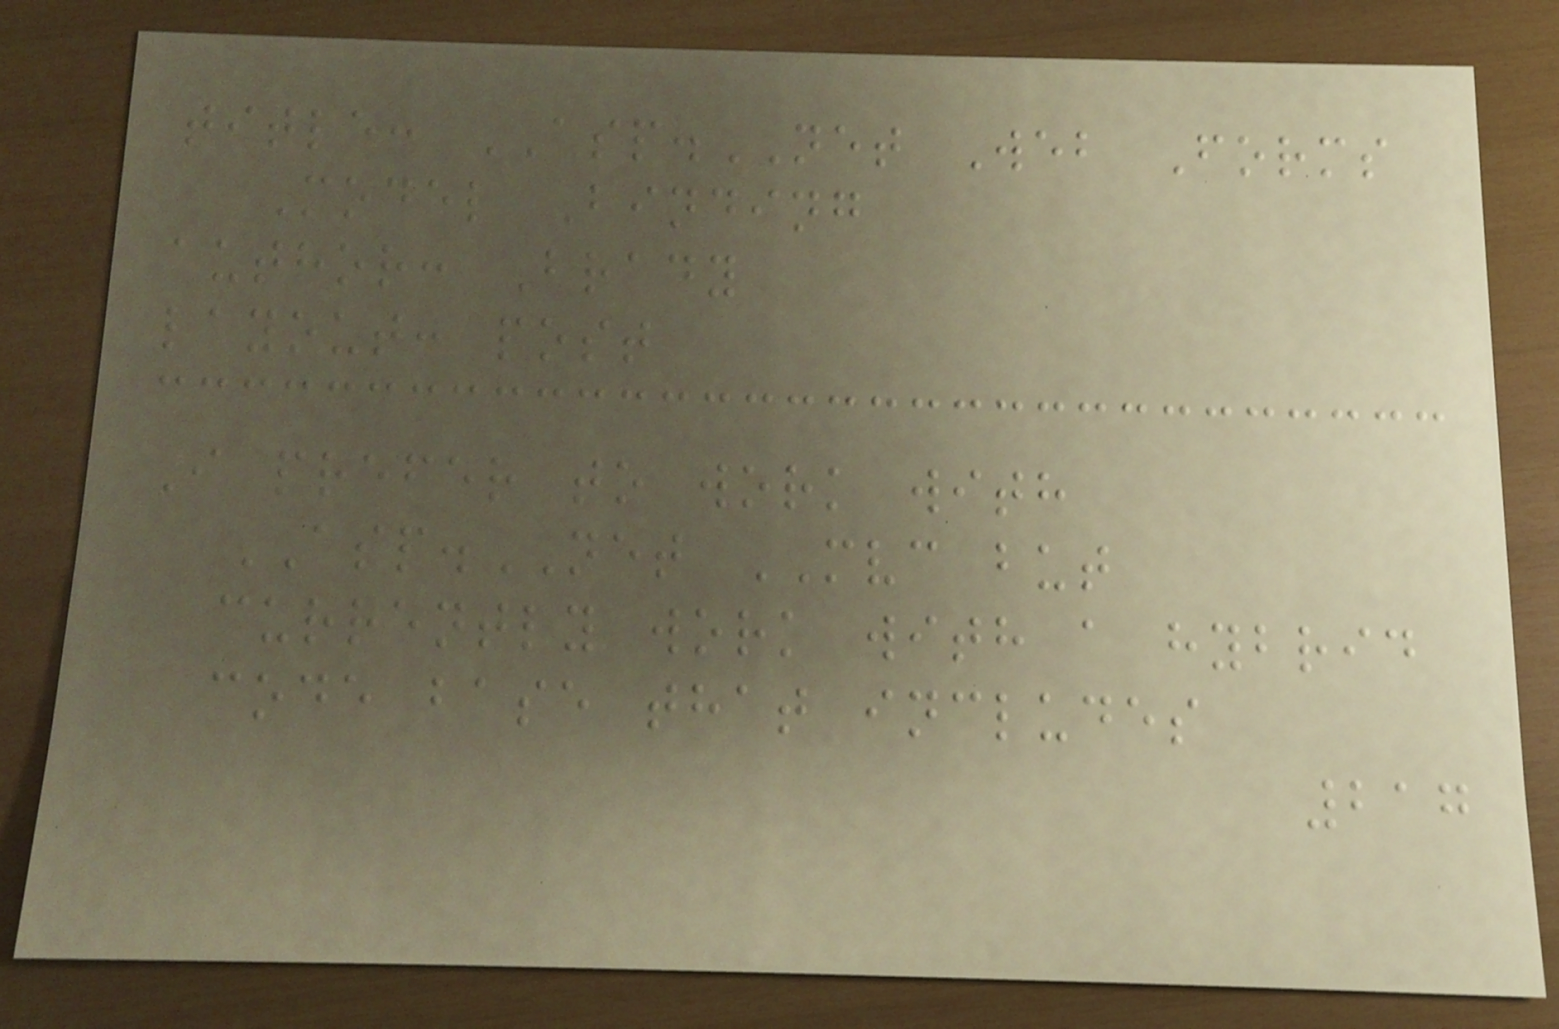title: ASP.NET Web Forms
Model Binding
author: Brady
layout: post
I prefer to work with
ASP.NET MVC but
currently work with a hybrid
code base that includes
217
